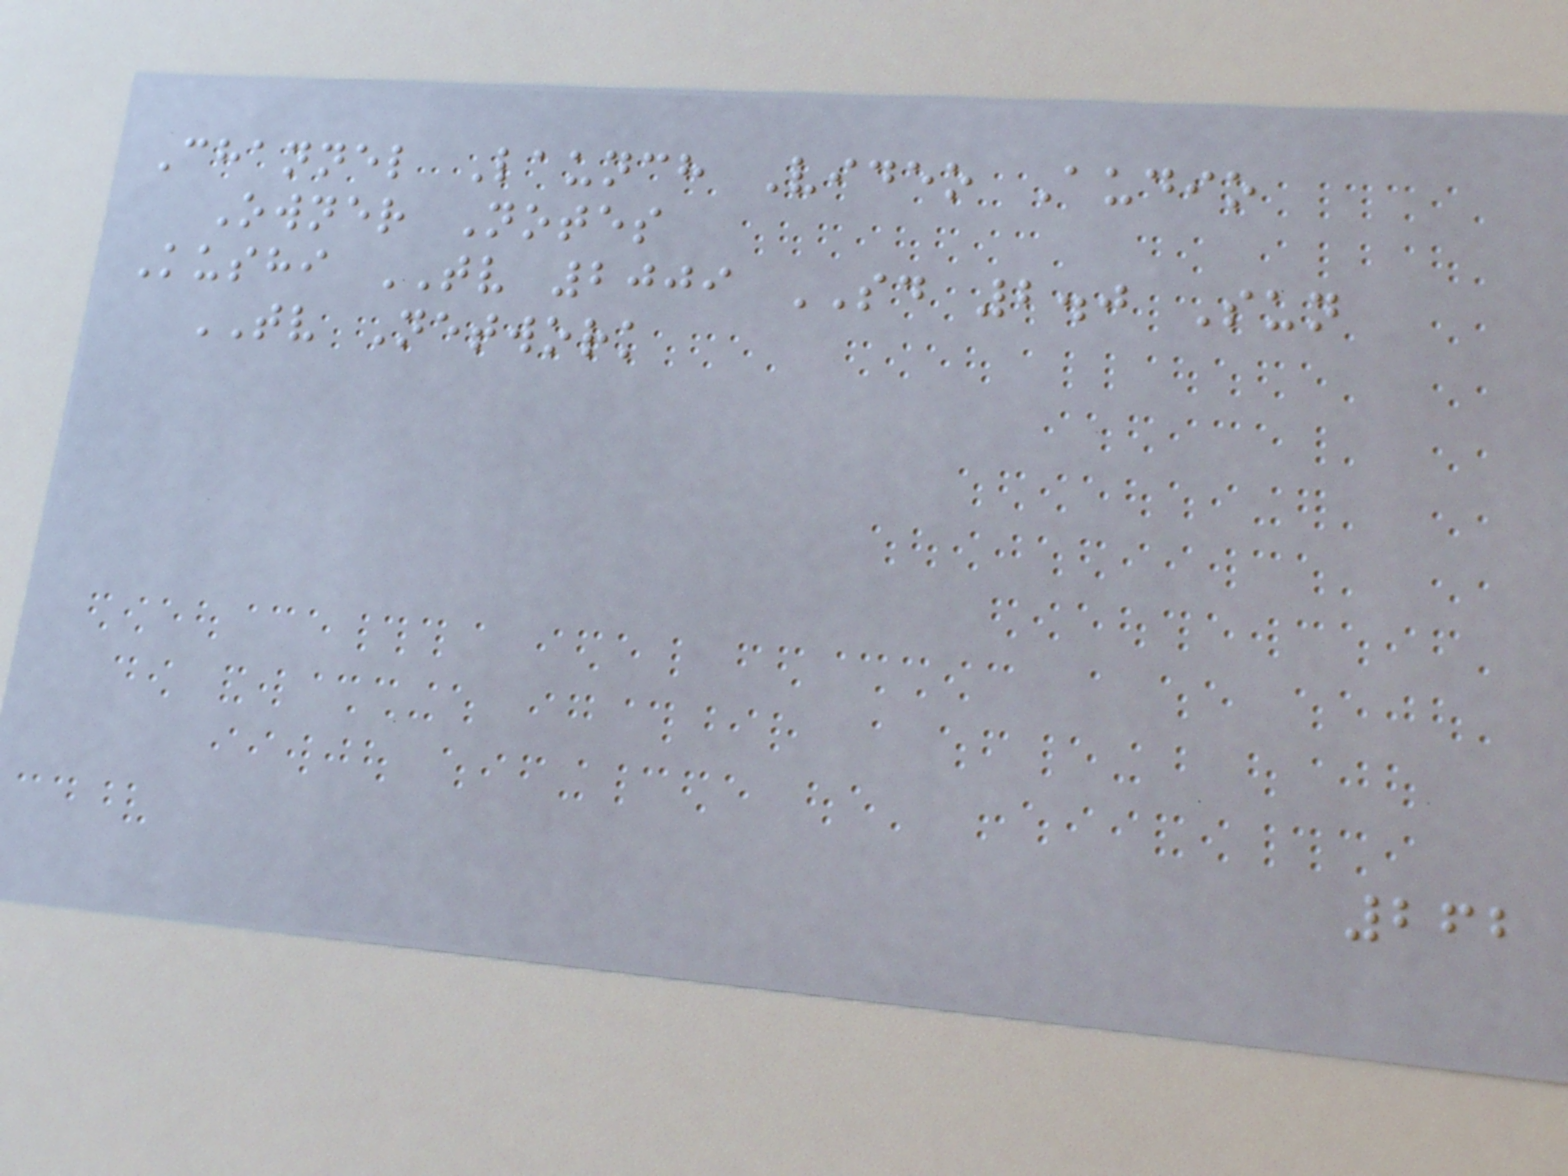Channel Launch Video Audio
Owner Notes
Kushi TV 2009 SD 2.0 Sun
TV Network
262
